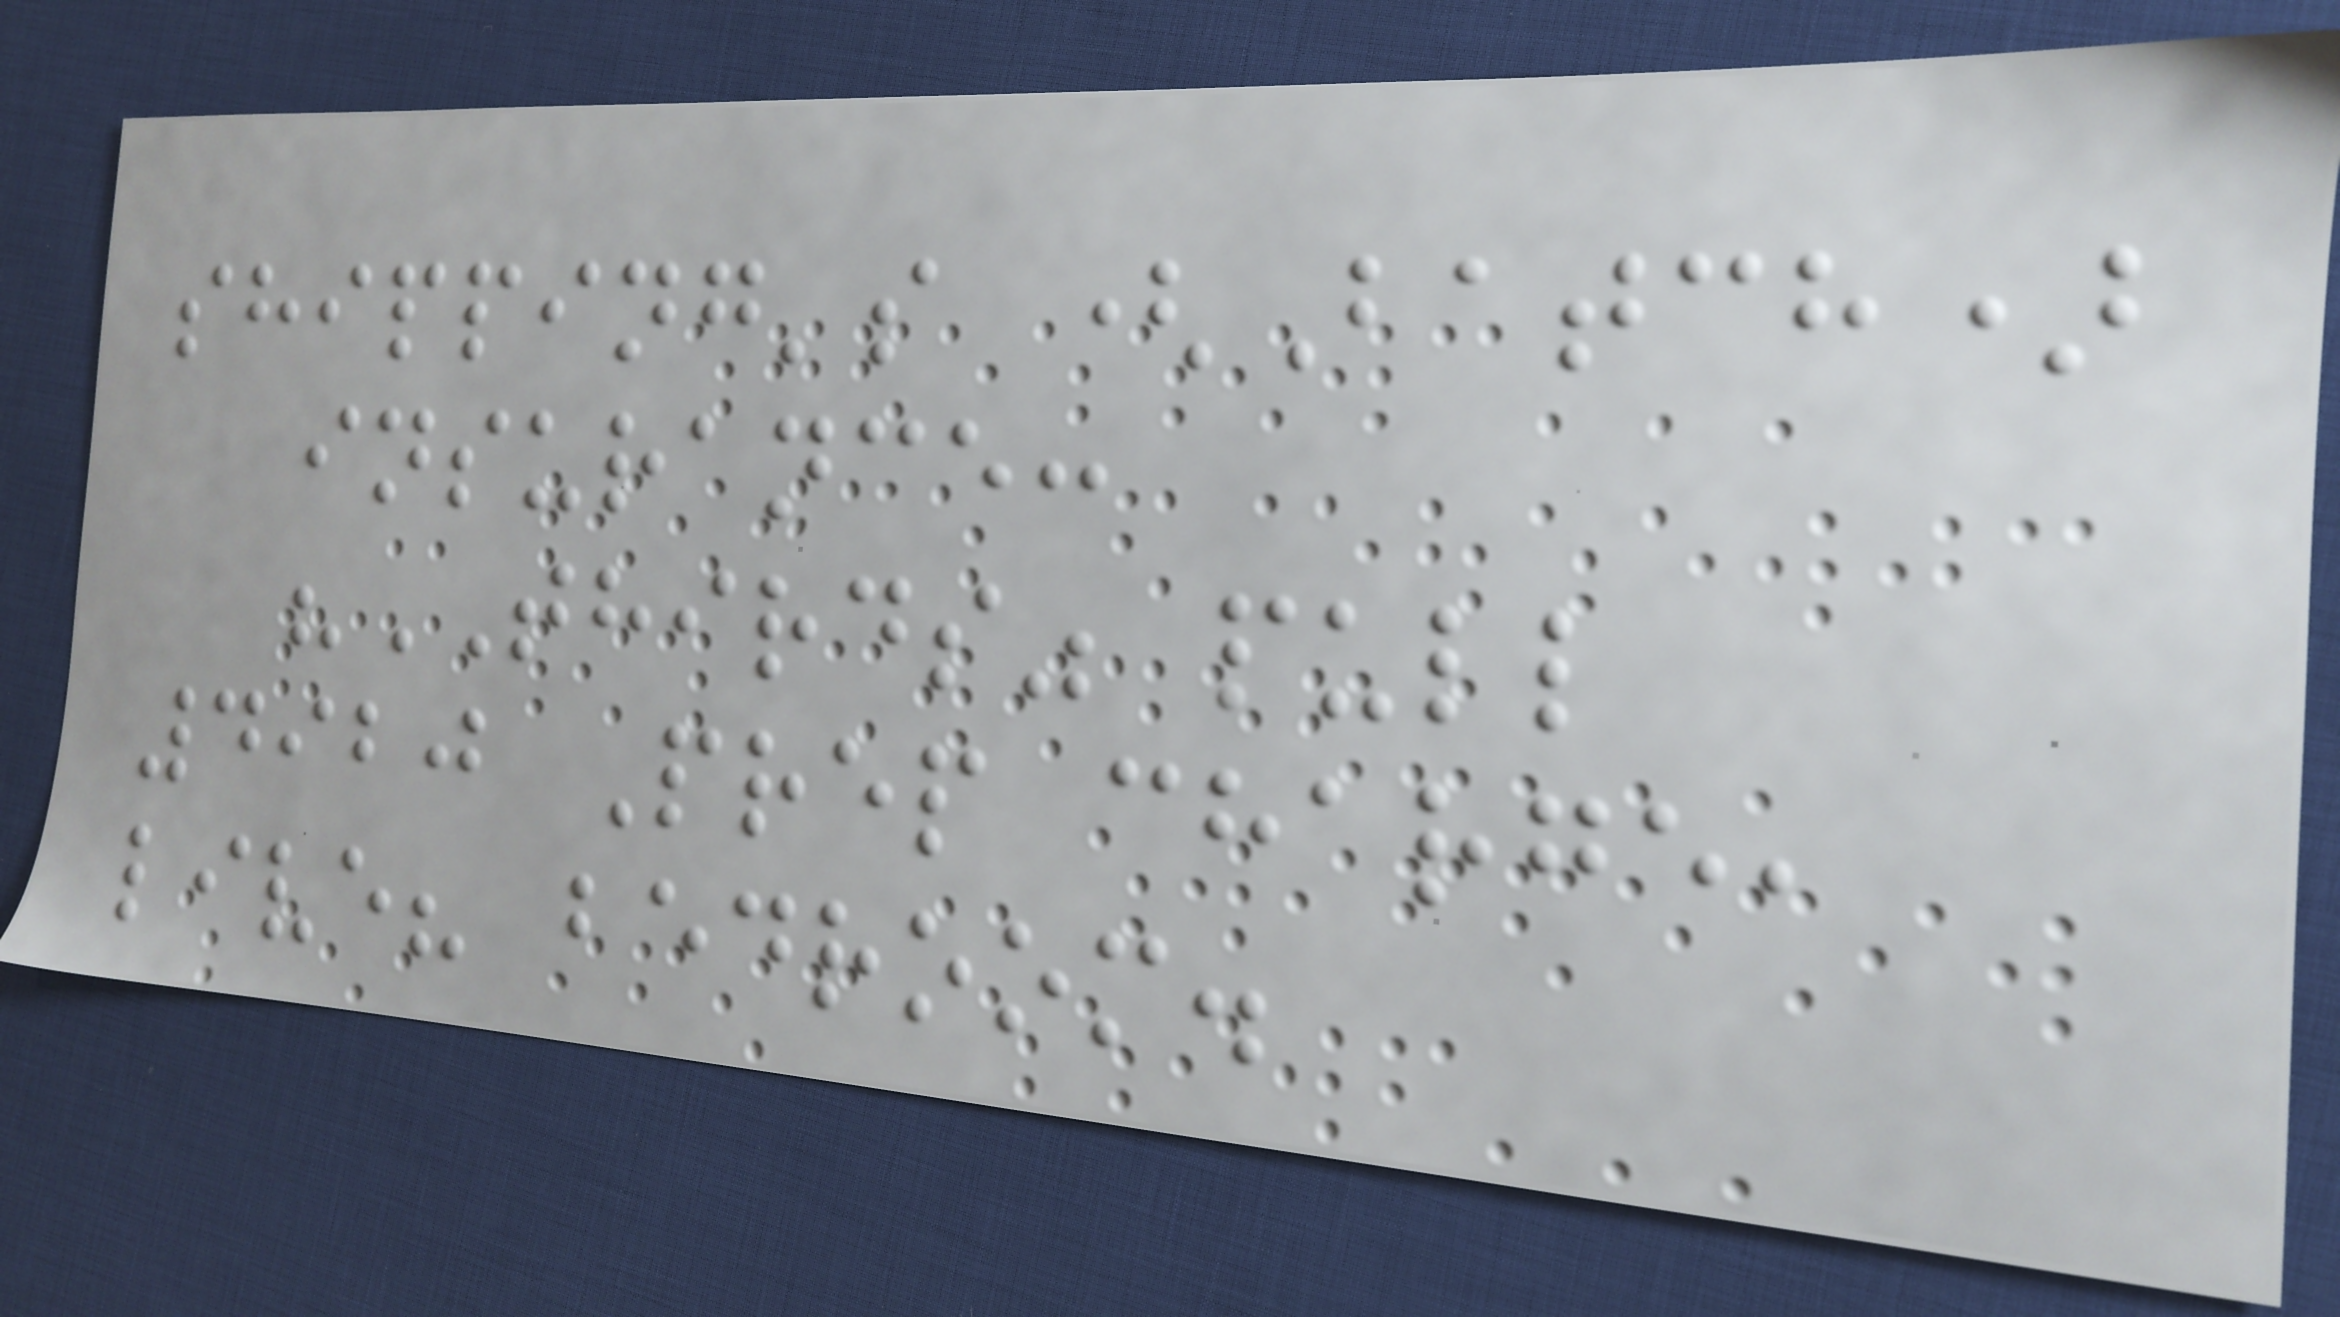shipping's (Batch)
insurance:
"THIRDS" pull
4920 Prep charge,
live? bedroom.
